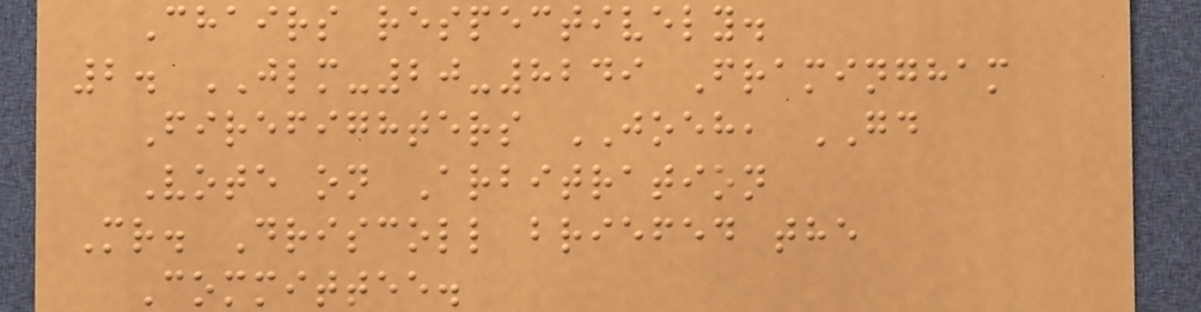Chairs respectively.
2. JLM-20-8249 Framingham
Firefighters JOEH, GD
Vote on Arbitration
Mr. Driscoll briefed the
Committee.
